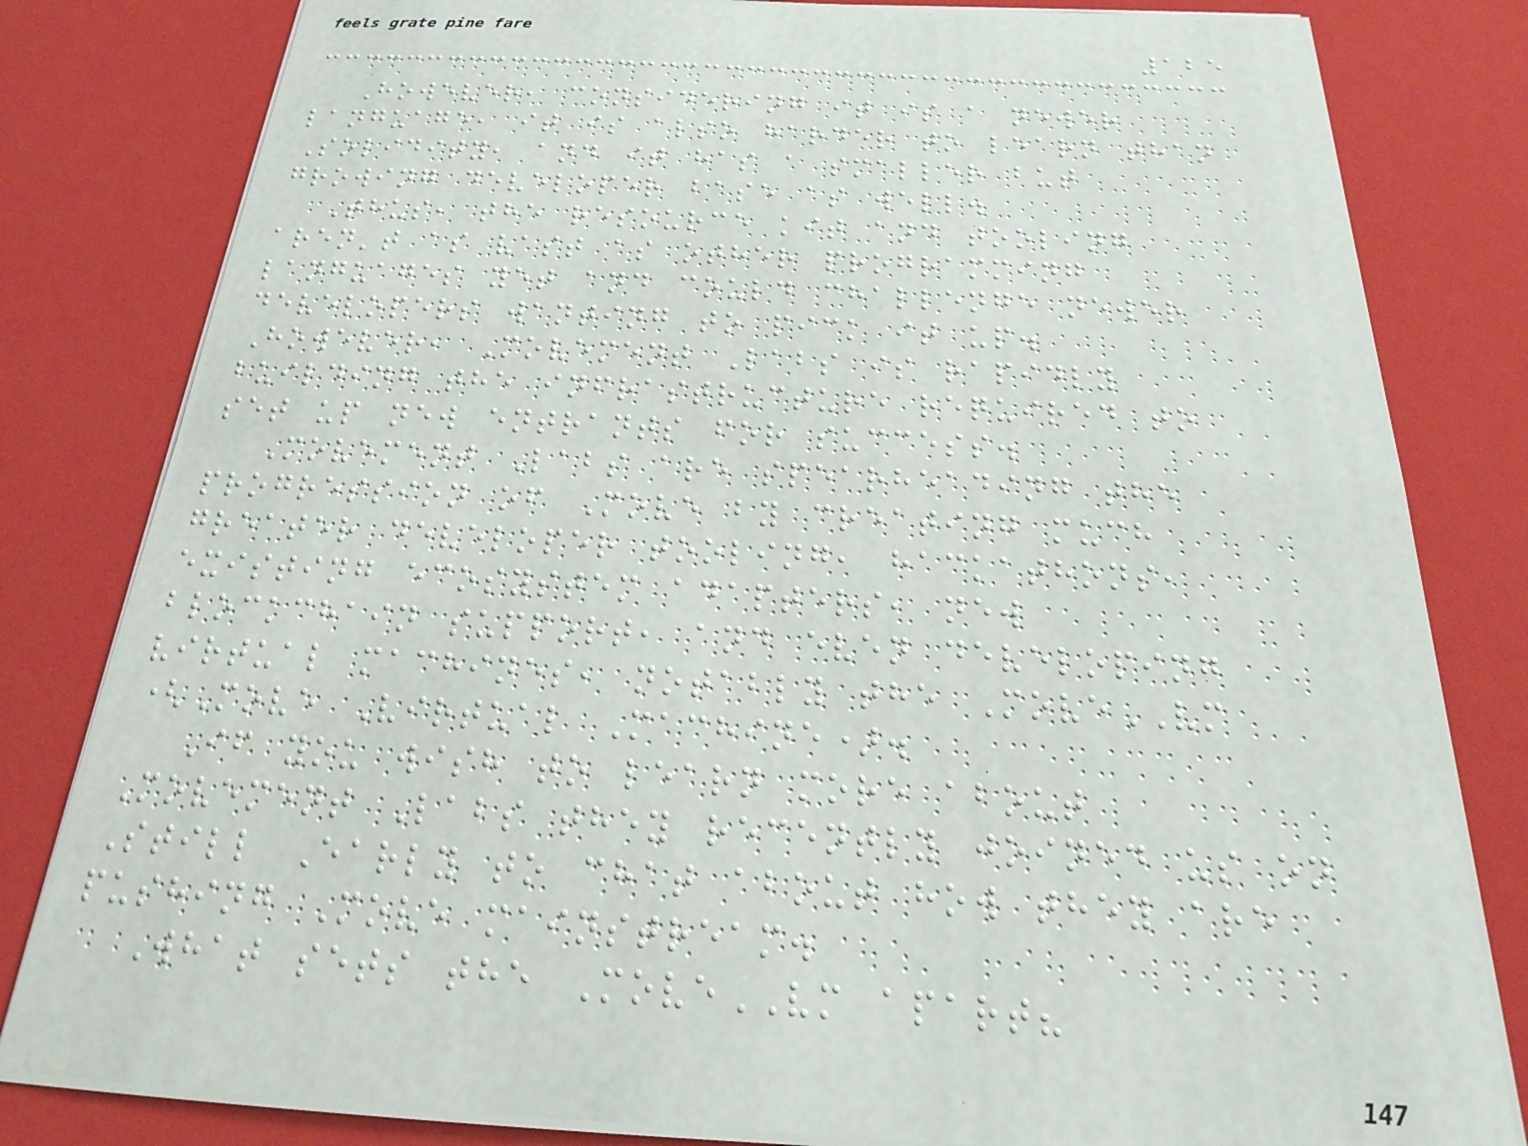125
However, considering it is a newer
language, it is also harder to learn than
Solidity, and it has a smaller but
growing developer base as well.
Thus, the resource kit and tooling
aren't as vast as other programming
languages yet and could challenge newer
developers wanting to pick it up.
However, Movement Labs is rapidly
building the infrastructure required to
set up new entrants for success.
Movement Labs are spearheading the
progression of Move by creating much
greater developer tooling, hackathons,
existing ecosystem adapters, new
blockchain support, and even developing
virtual machines, notably the MoveVM
(Move Virtual Machine).
If you wish to learn more about
Movement Labs they recently joined us on
Still Early to chat about how they are
pushing Move mainstream.
What sets the MoveVM apart?
